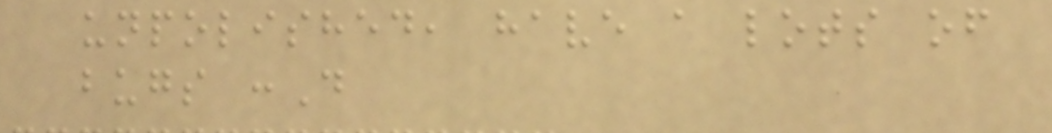unpolished, have a lots of
bugs :D
